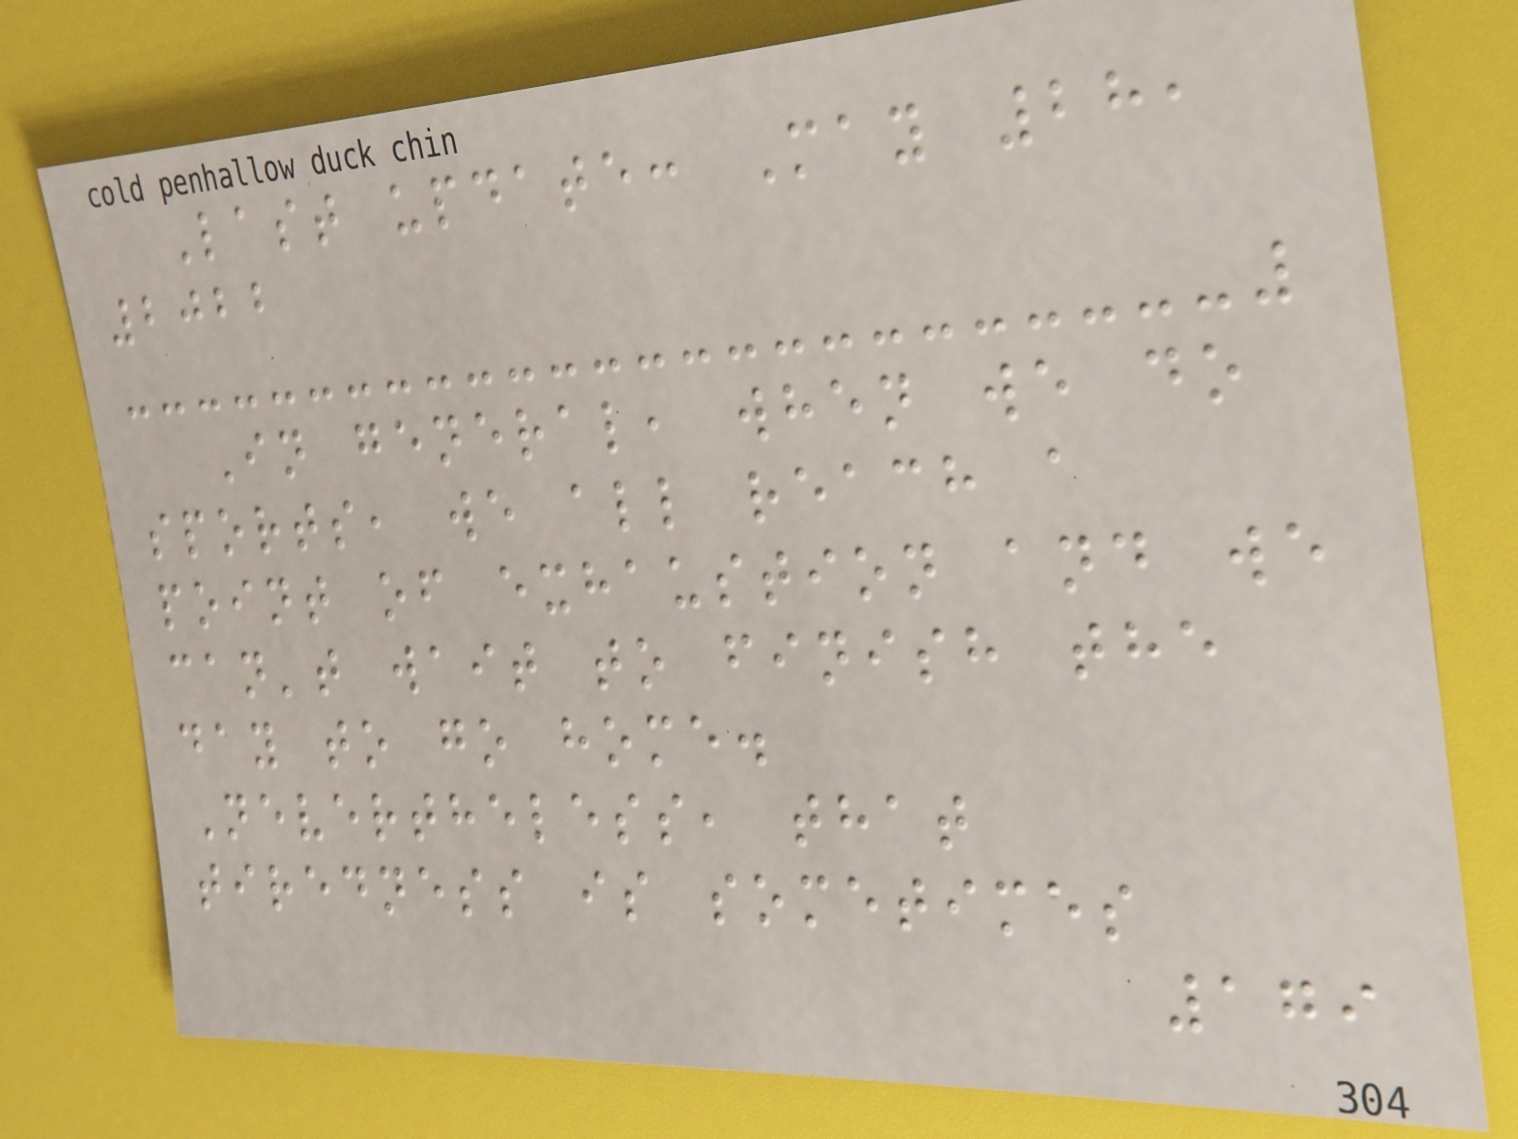Last update: May 28,
2022
In general, when we do
sports, we all reach a
point of exhaustion and we
can't wait to finish the
day to go home.
Nevertheless, that
tiredness is sometimes
179
